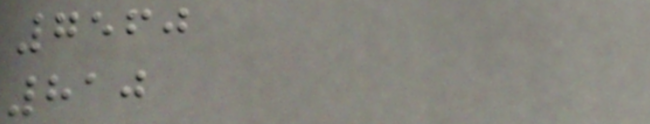7560
810
